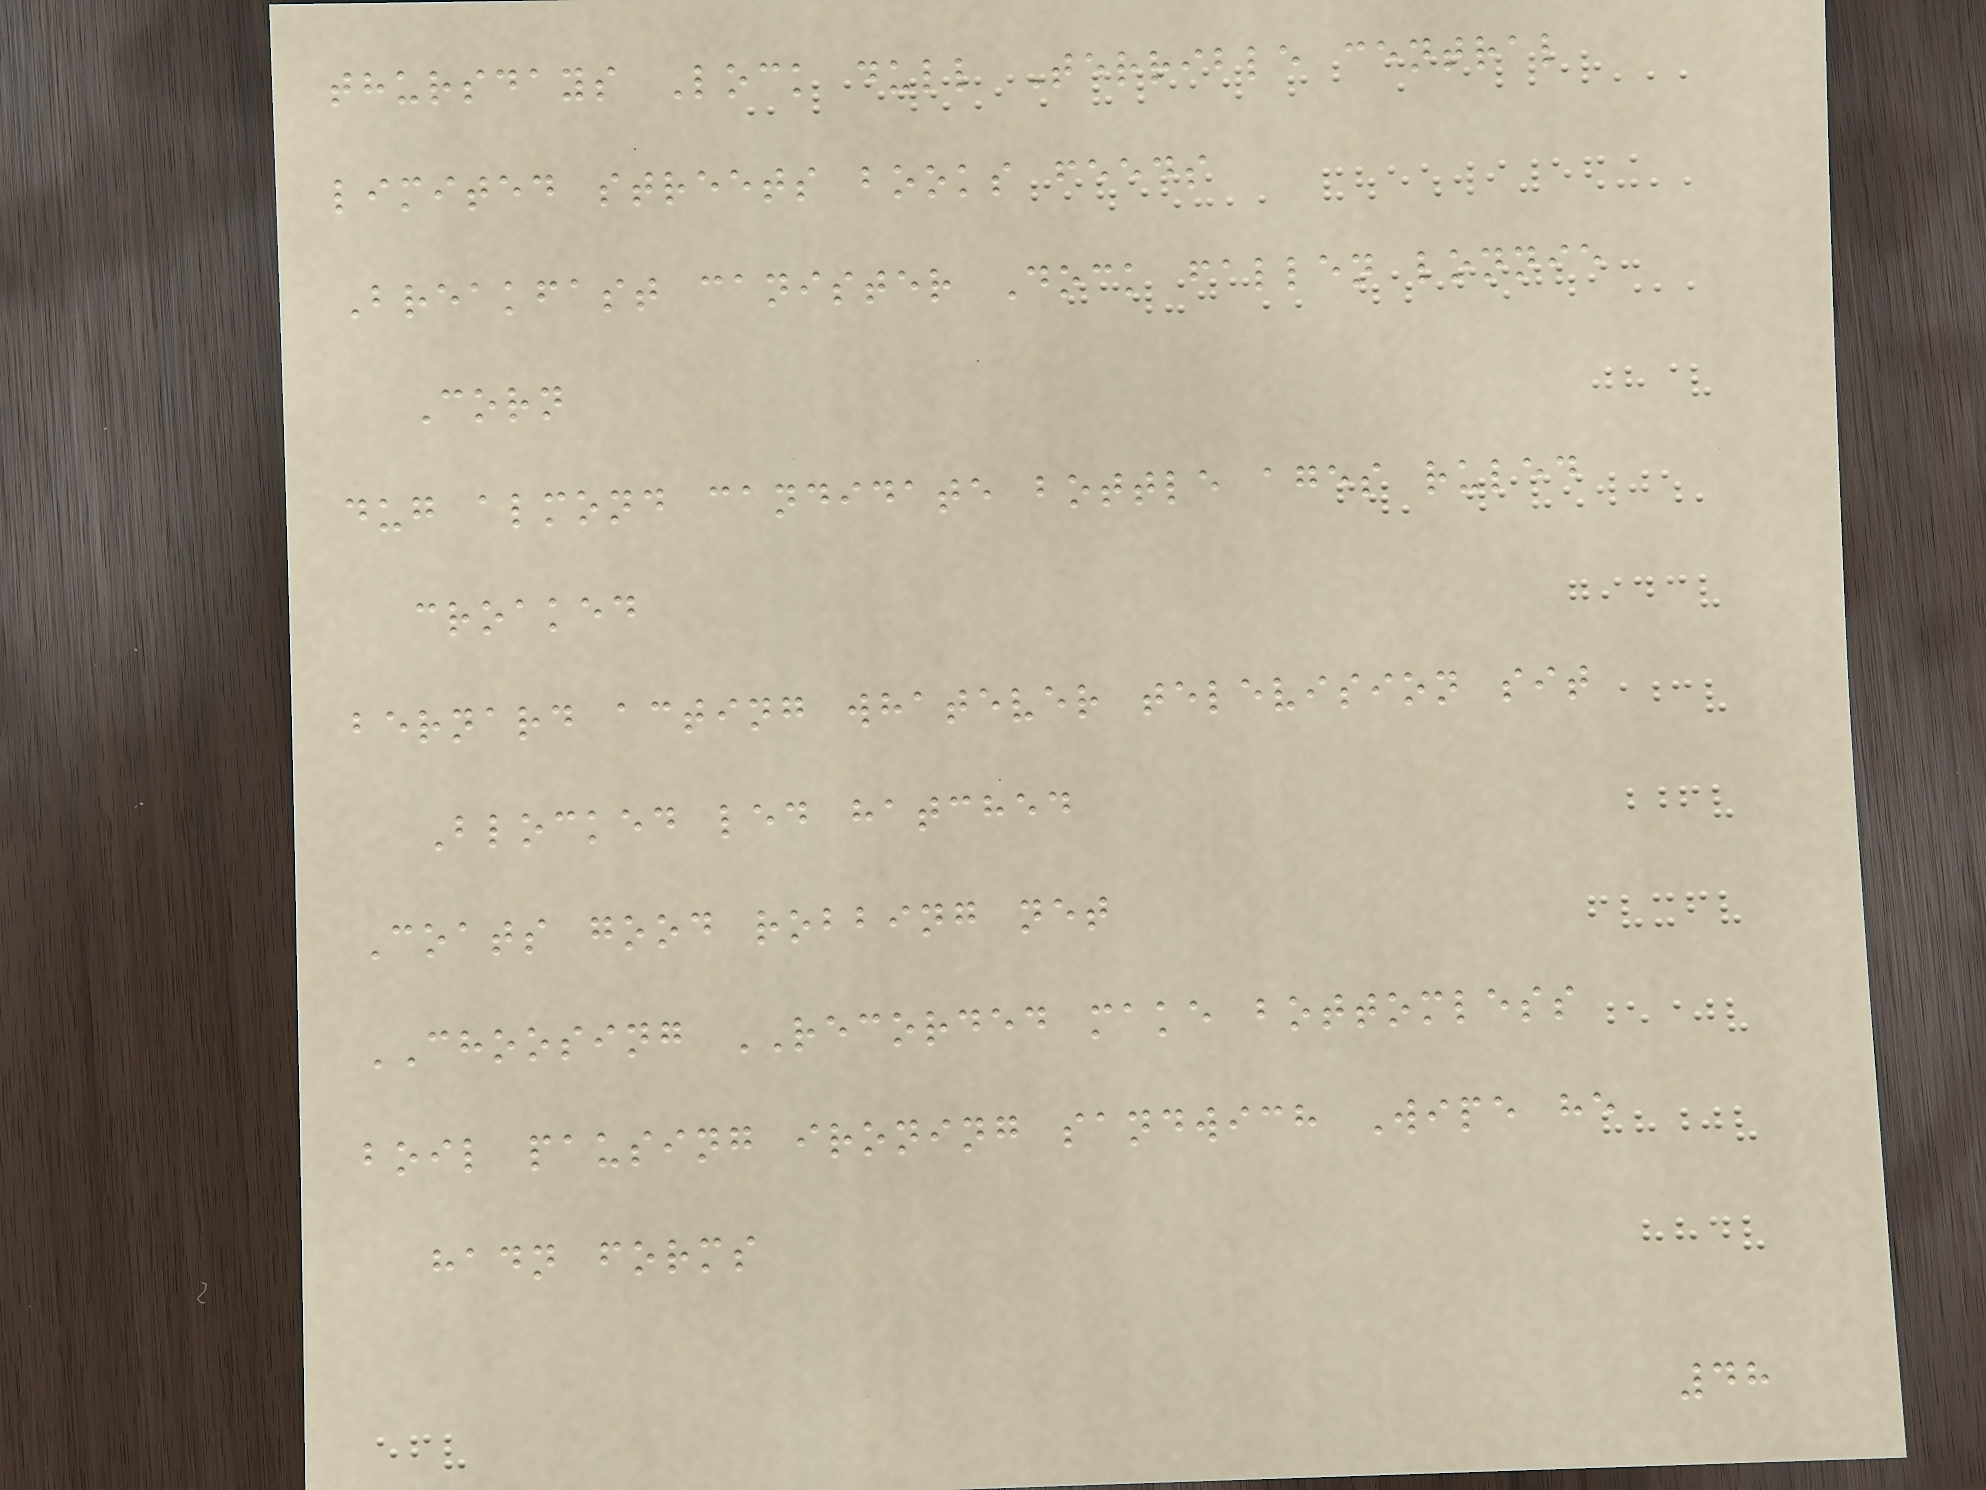thursdays Lock dull Terrible central
limited streets books feeds
Breakfast canister Dock fallen lonnie
Corn
dug almond candidate bottle ages ruled
croaked
bernard acting whatever television sit
Blocked led hatched
Coats good robbing net
CHOOSING RECORDED make bottomless
boil pausing ironing sandwich Wipe he
hadn forms
48
